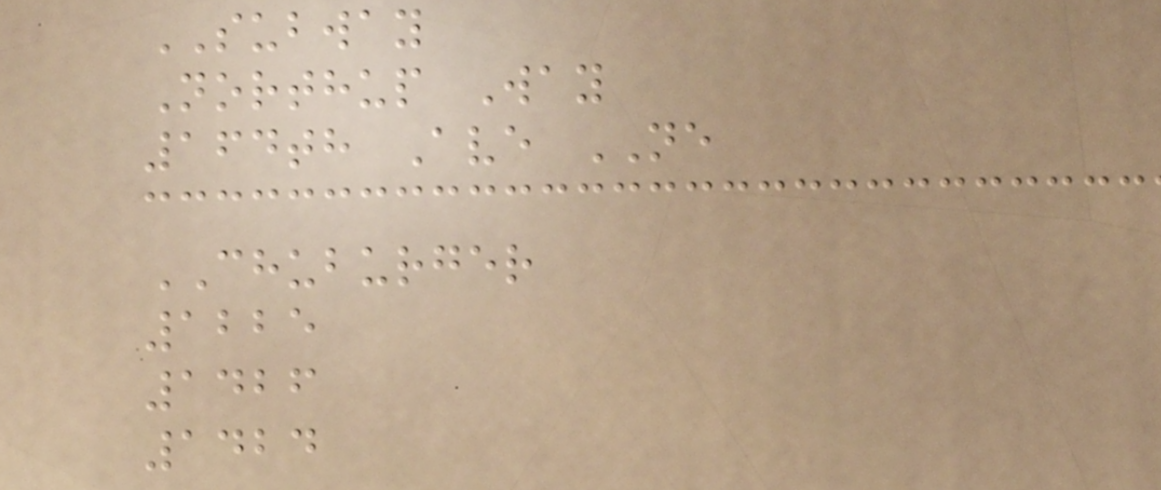SUBWAY
Northup Way
164th Ave NE
CHUBURGER
1225
1426
1424
